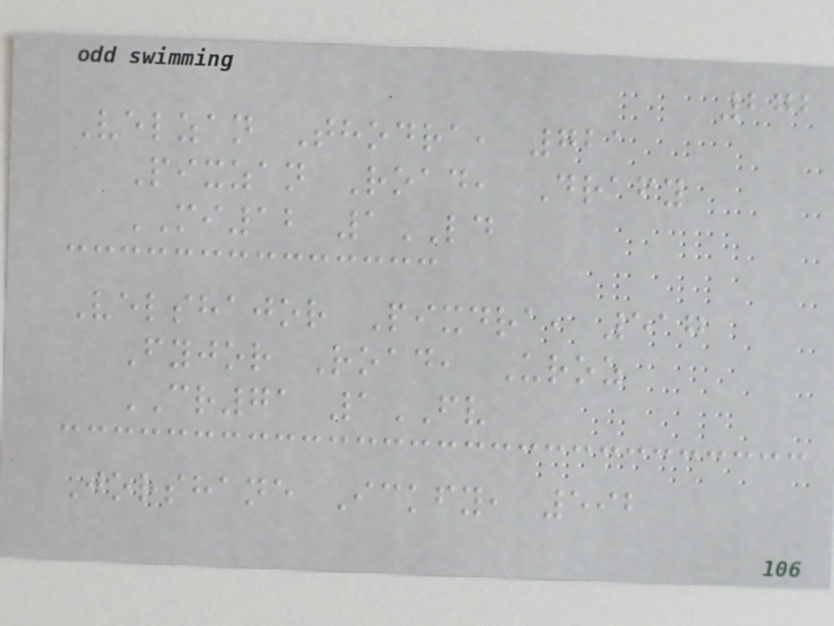272
Velzan Thodra, 721
Pixzan Road, Drafy
MI12 1LD
Velshajor Pixdra, 517
Fyjor Road, Uroz
CR71 1FV
Jorshane Ickfy, 592
